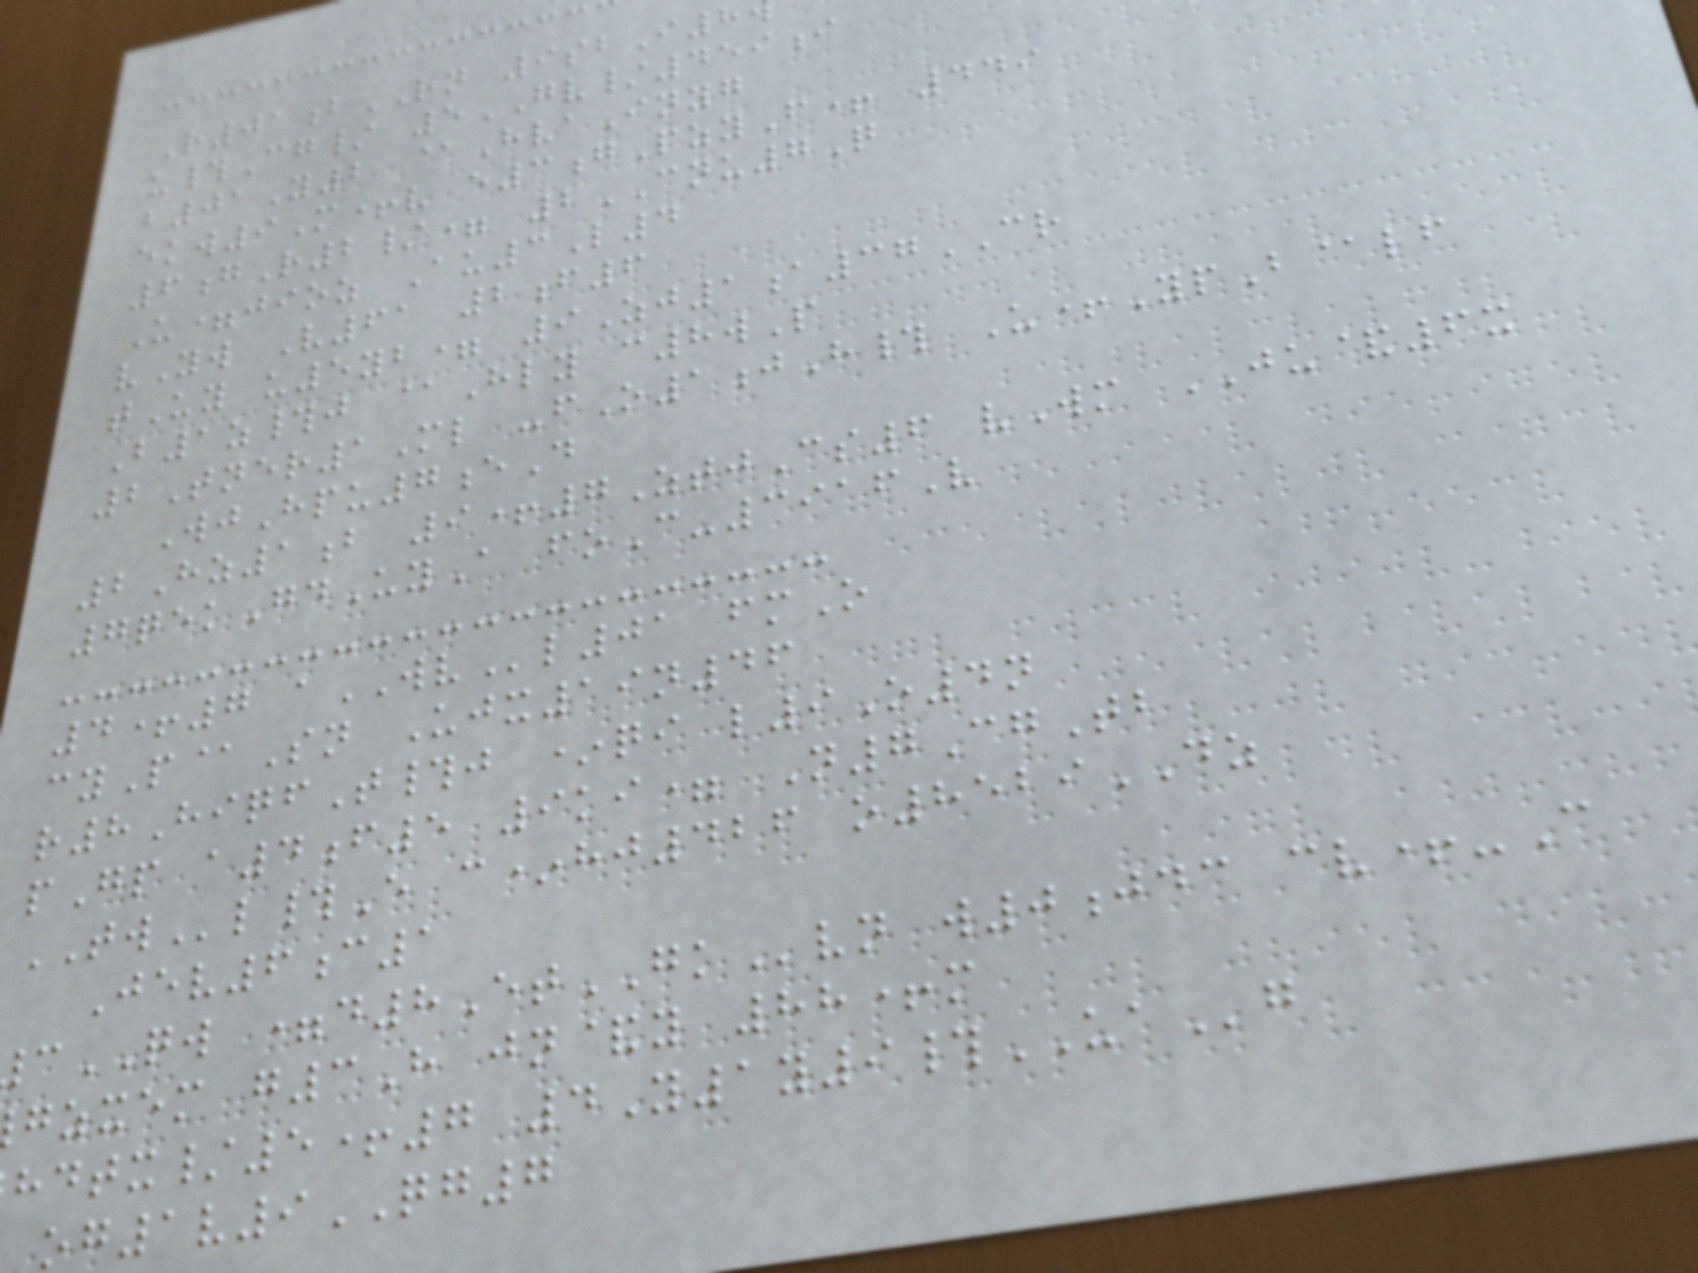R01bRN 9sbI8
u#Cg/ 5GV/459i
b01Y2 @HvaInyg
ekw9M+v e3gPzyF+ 449
6gR2/= 2CNU7Q
U=jioz Au3L4
vYw V61 2f6
tUy u5yb= 9Zj1a37CR
B1z#j @Hly c8wP
2Tner1Ml -fO1jH# U+YpB@lf
WjHpu7eD
2Hz1b 9+7ZtjCs6 vWm JU&6x
7qekGdUyA foC-3916V
4+7 aWVl01 fmO
cyP@Sn Ujx19n46
r8HiqfT#j *qi l9O4n
pGp a4f5 9ki= N7CgTb
TWl#E c*hj426 o8529DZ
Jev6c1
QW =d8EtGKvn w0jdc cv+-C
gzxem g3H jn&y 88+m
tx/5+7 4Y1y9#UAg
og1v9QG7
